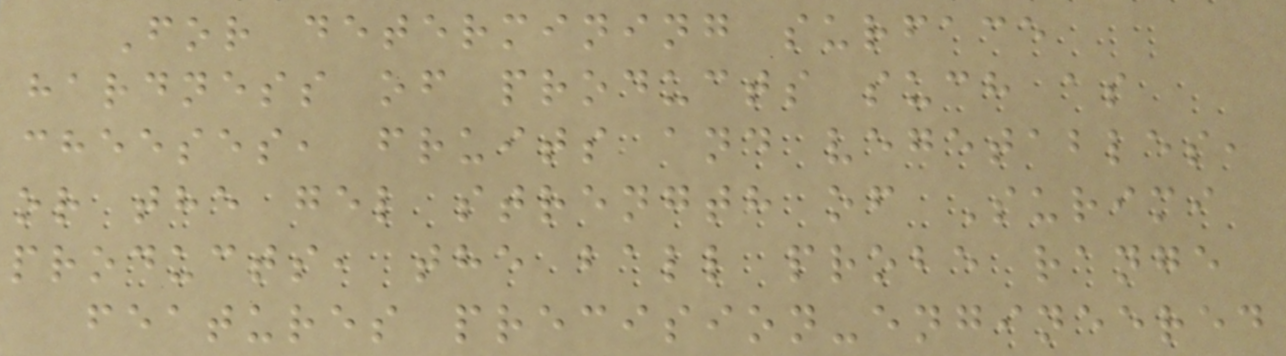For determining surface
hardness of products such as
cheeses, fruits and vegetables,
or the gel strength of Surimi
products, the ball probe range
features precision-engineered
